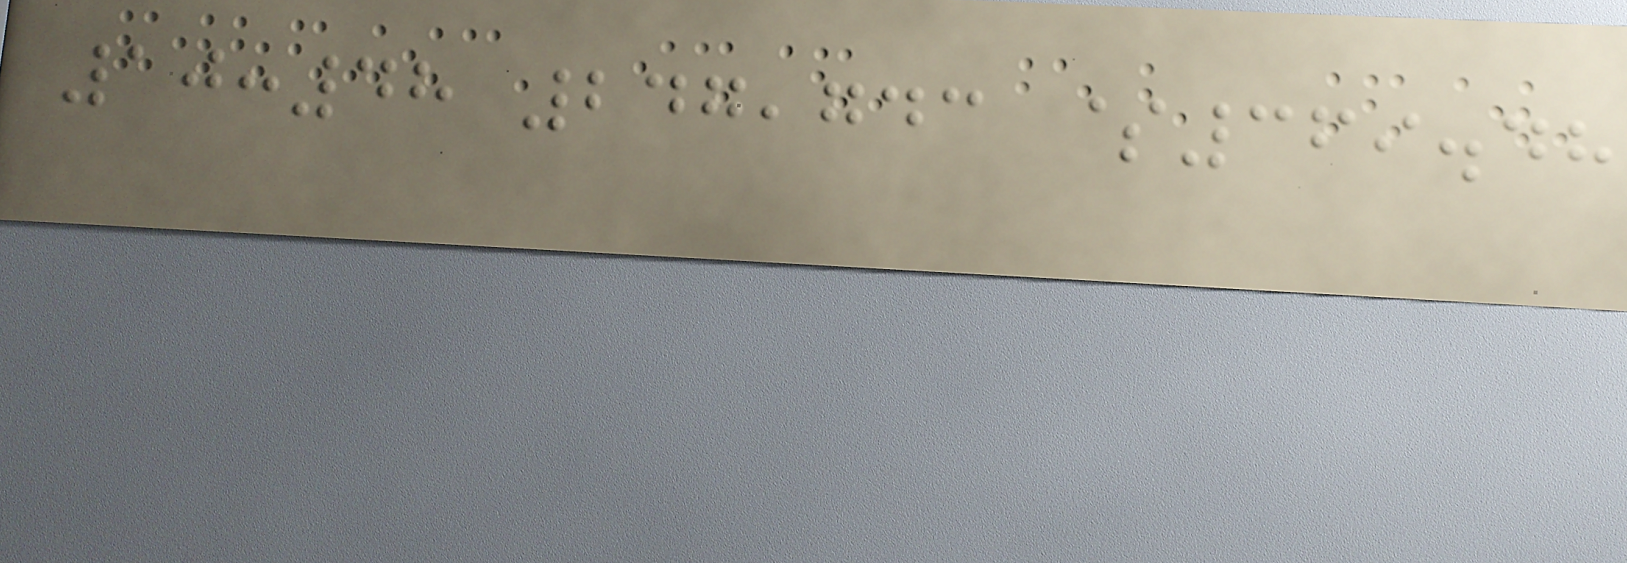10:48 247,743 $369.48
